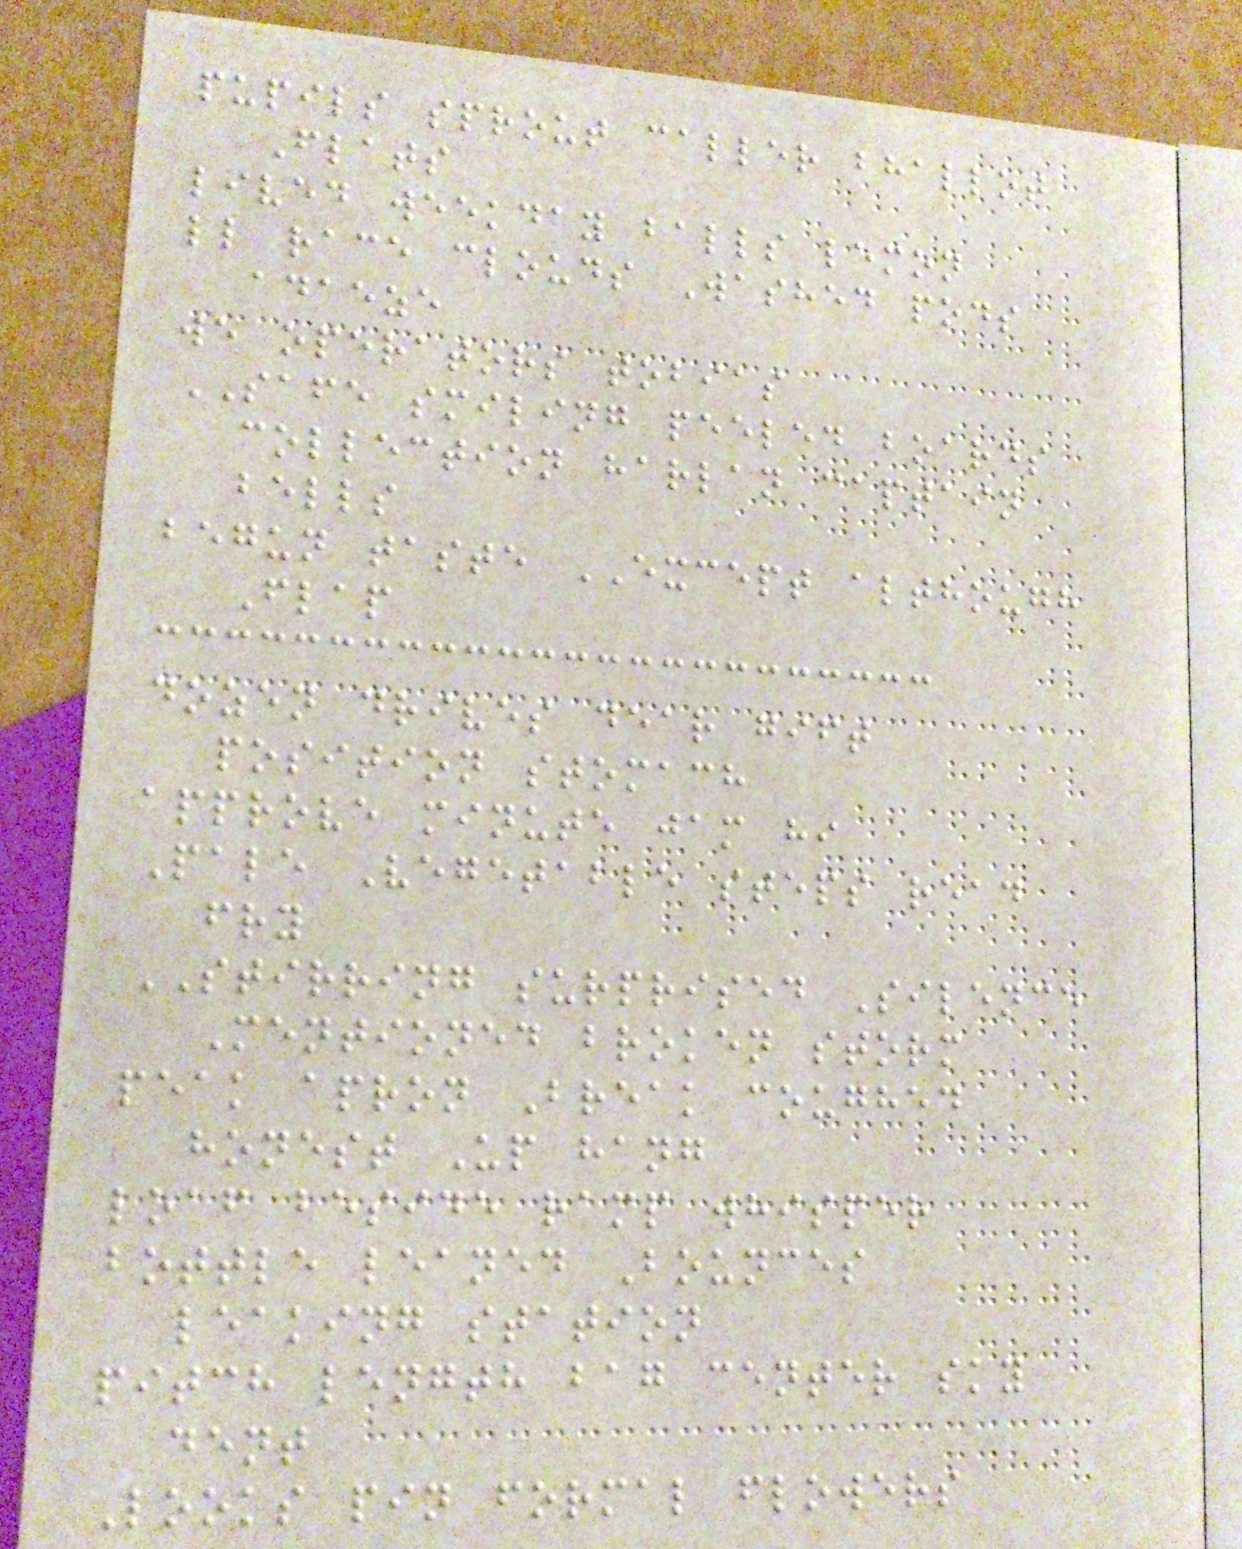pupils sprout caller bhallot
Flats
lived weekday balls lemon
ll race clouds Washed pods
adaeze
we operators tobias
SAFE smiling peeled boards
collection harlan captain
bells
begun taste EXCEPT although
Flap
dozen drives dear gift
position stomach
approve minute jam hi
Pale Vegetable steps read
fry
STIRRING surprised Silence
Mentioned broken storm
peak apron Break coughed
honest Up hang
loaf beside ramp whisper
bottle leaned Bounces
leaking station
pitch length bag center sky
dent
Looks pin formal flowers
